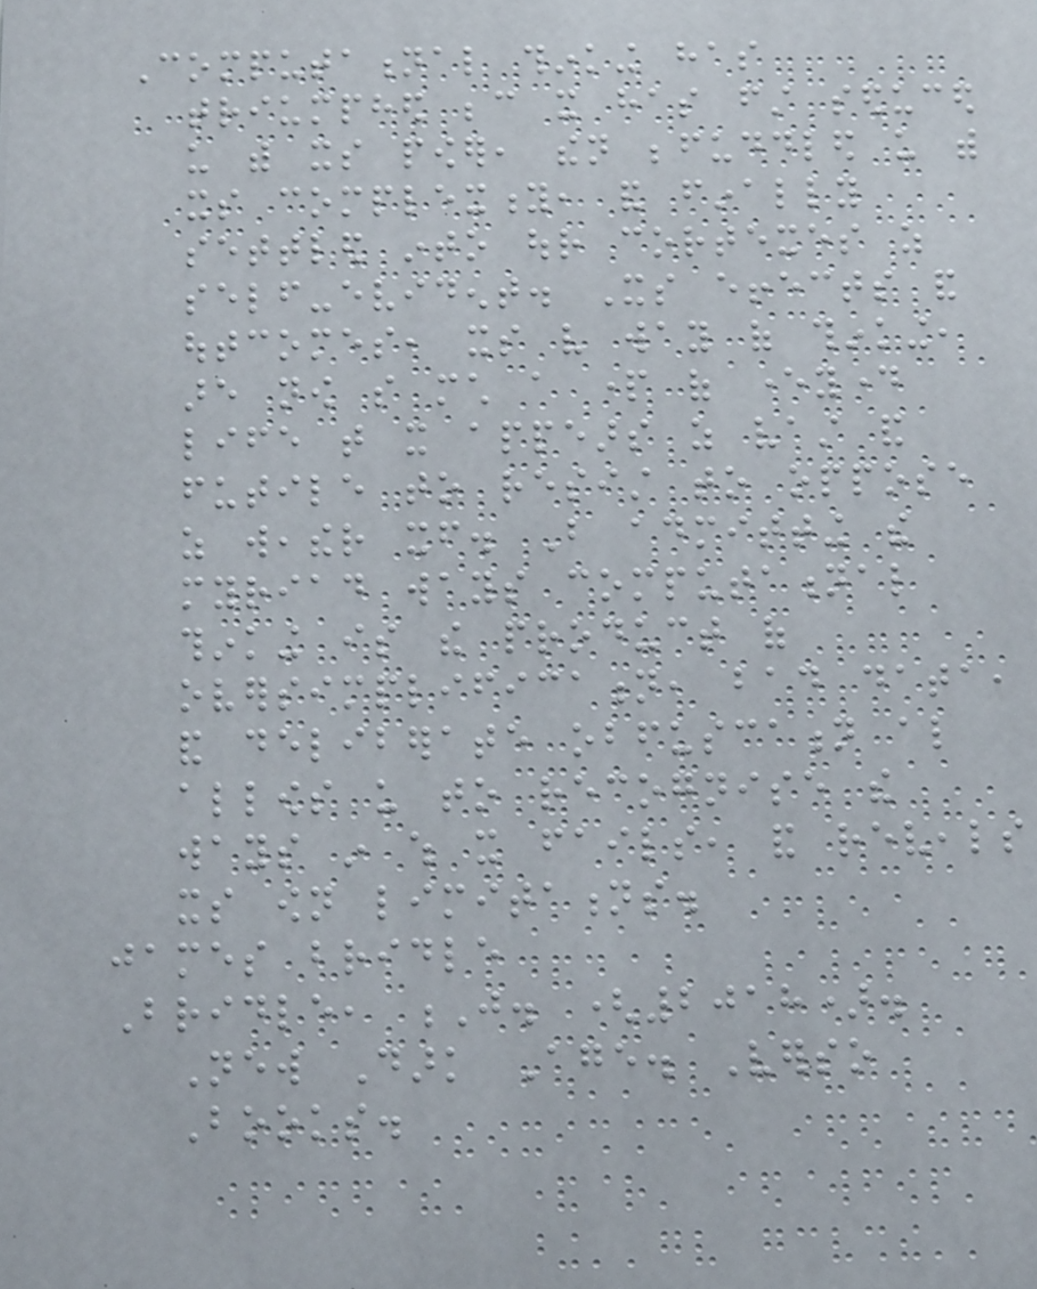Computational thinking has
triumphed because it has first seduced
us with its power, then befuddled us with
its complexity, and finally
settled into our cortexes as
self-evident. Its effects and
outcomes, its very way of thinking,
are now so much a part of everyday
life that it appears as vast and
futile to resist to oppose
as weather itself. But admitting the
myriad ways computational
thinking is the product of
oversimplification, bad data,
and deliberate obfuscation also
allows us to recognise the
ways in which it fails, and reveals
its own limitations.
james bridle
Bridle, J. (2018).
New Dark Age. Verso
Books.
